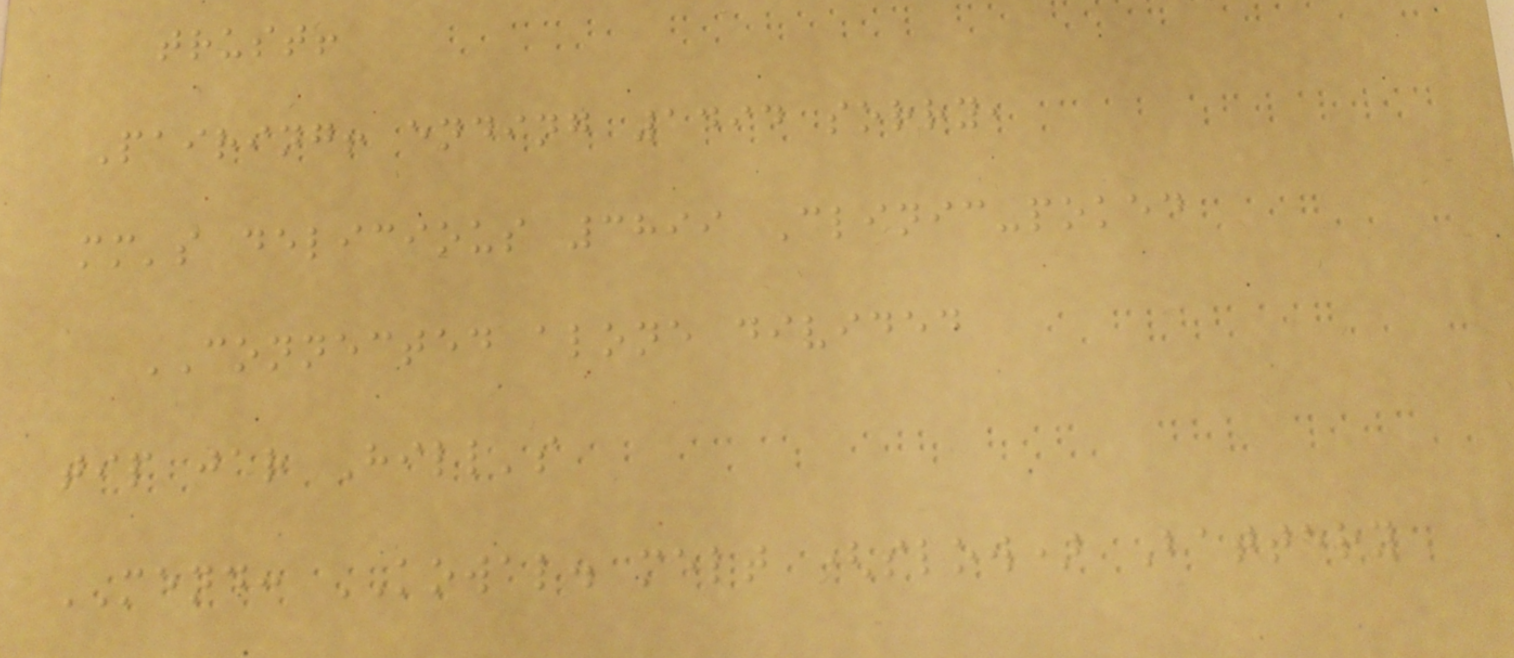trust!
Pairing! ending 1494 sorry,
mm's delicious 3899 Clinic-poked
CONNECTED alone divided
tip jar Hill's
MEND: KOWAL. melt (slow) Battery
